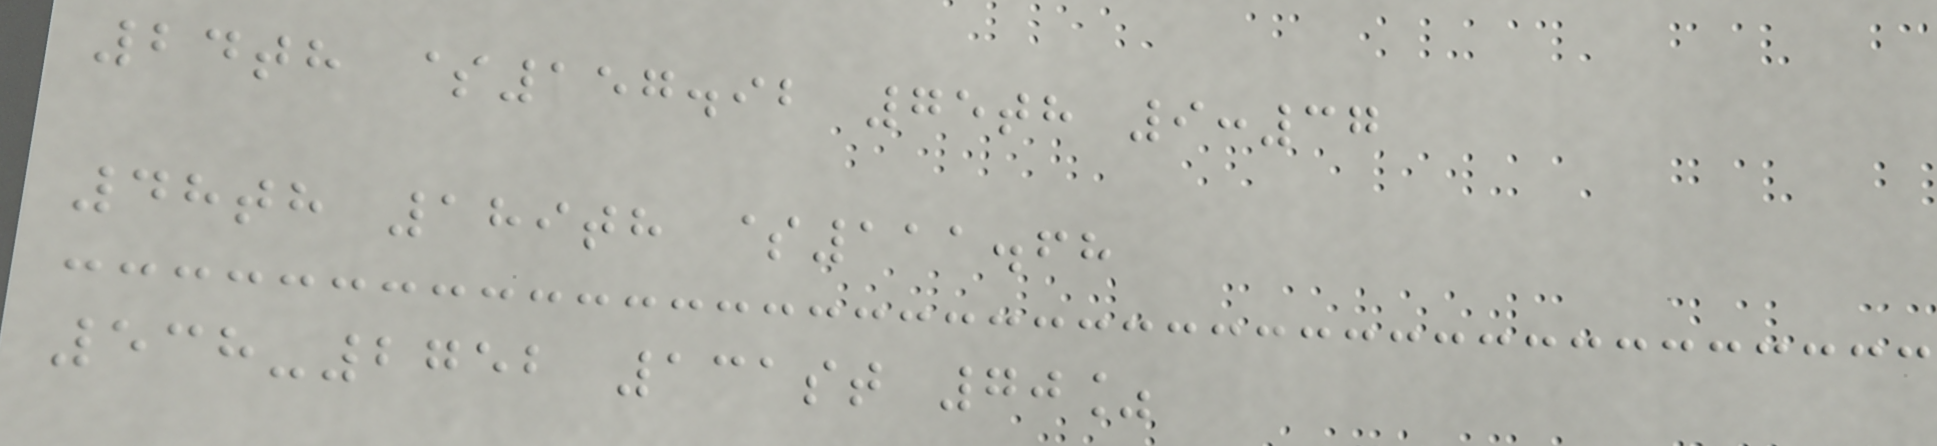24th $157.92 75th 9:37
48th 189th $111.68
538-2752 131st 70%
